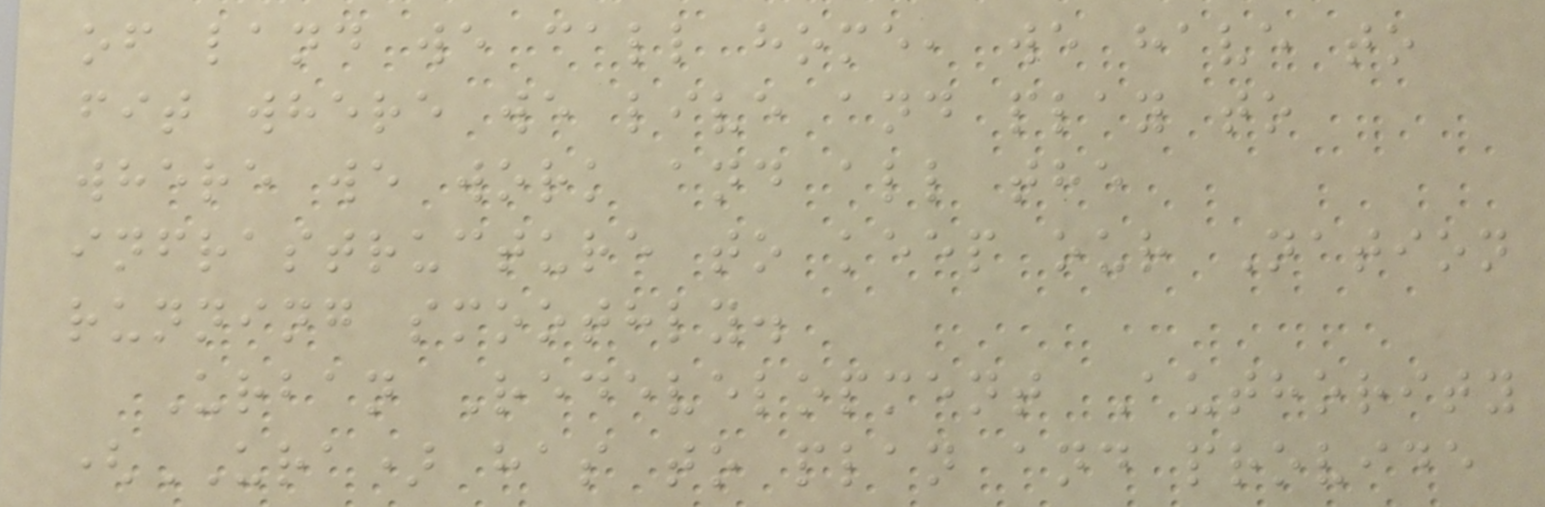of land we call home, we have to
fit where we live and play to
where we work and all the
infrastructure to keep our Nation
running smoothly.
Urban Redevelopment Authority
(URA) has to plan and provide
